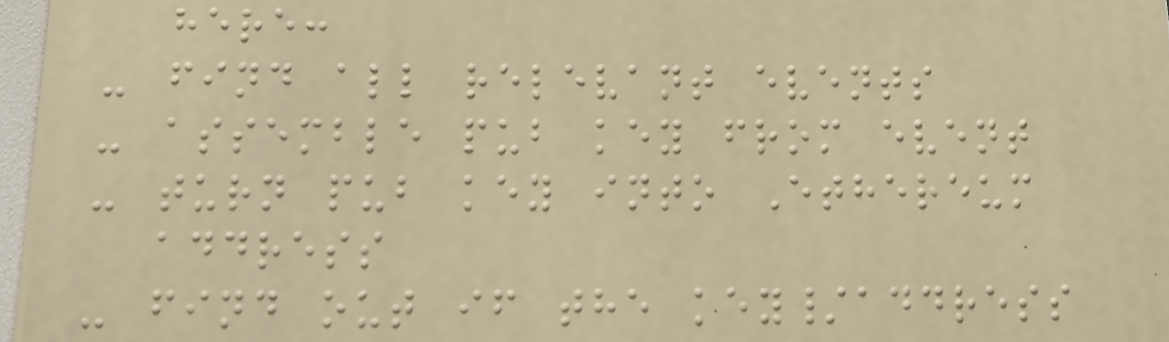here:
- find all relevant events
- assemble pub key from event
- turn pub key into Ethereum
address
- find out if the key/address
